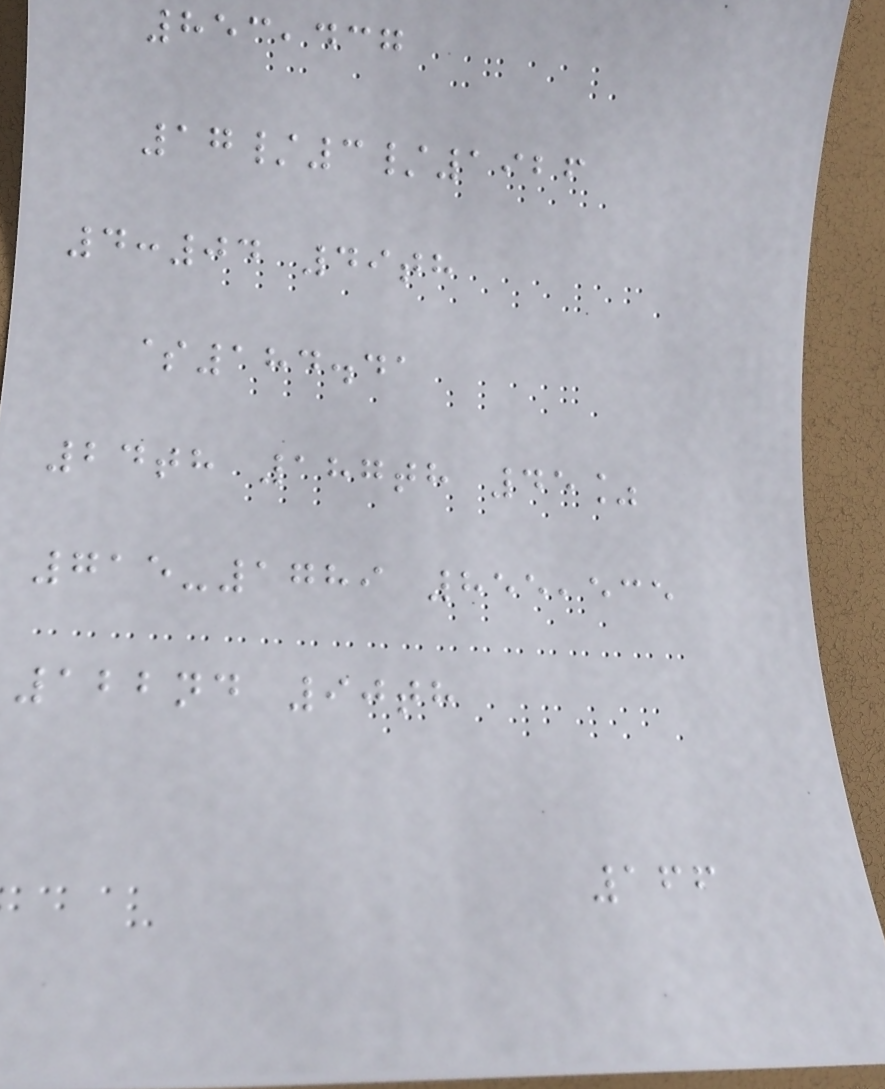853,437
17/3/1926
4:04 49th
$184.41
24th 187th 45%
715-1789 855,535
122nd 90th
166
